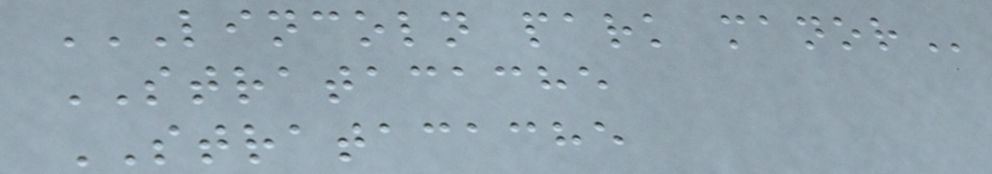LINCOLN PARK MANOR
STRATACACHE
STRATACACHE
